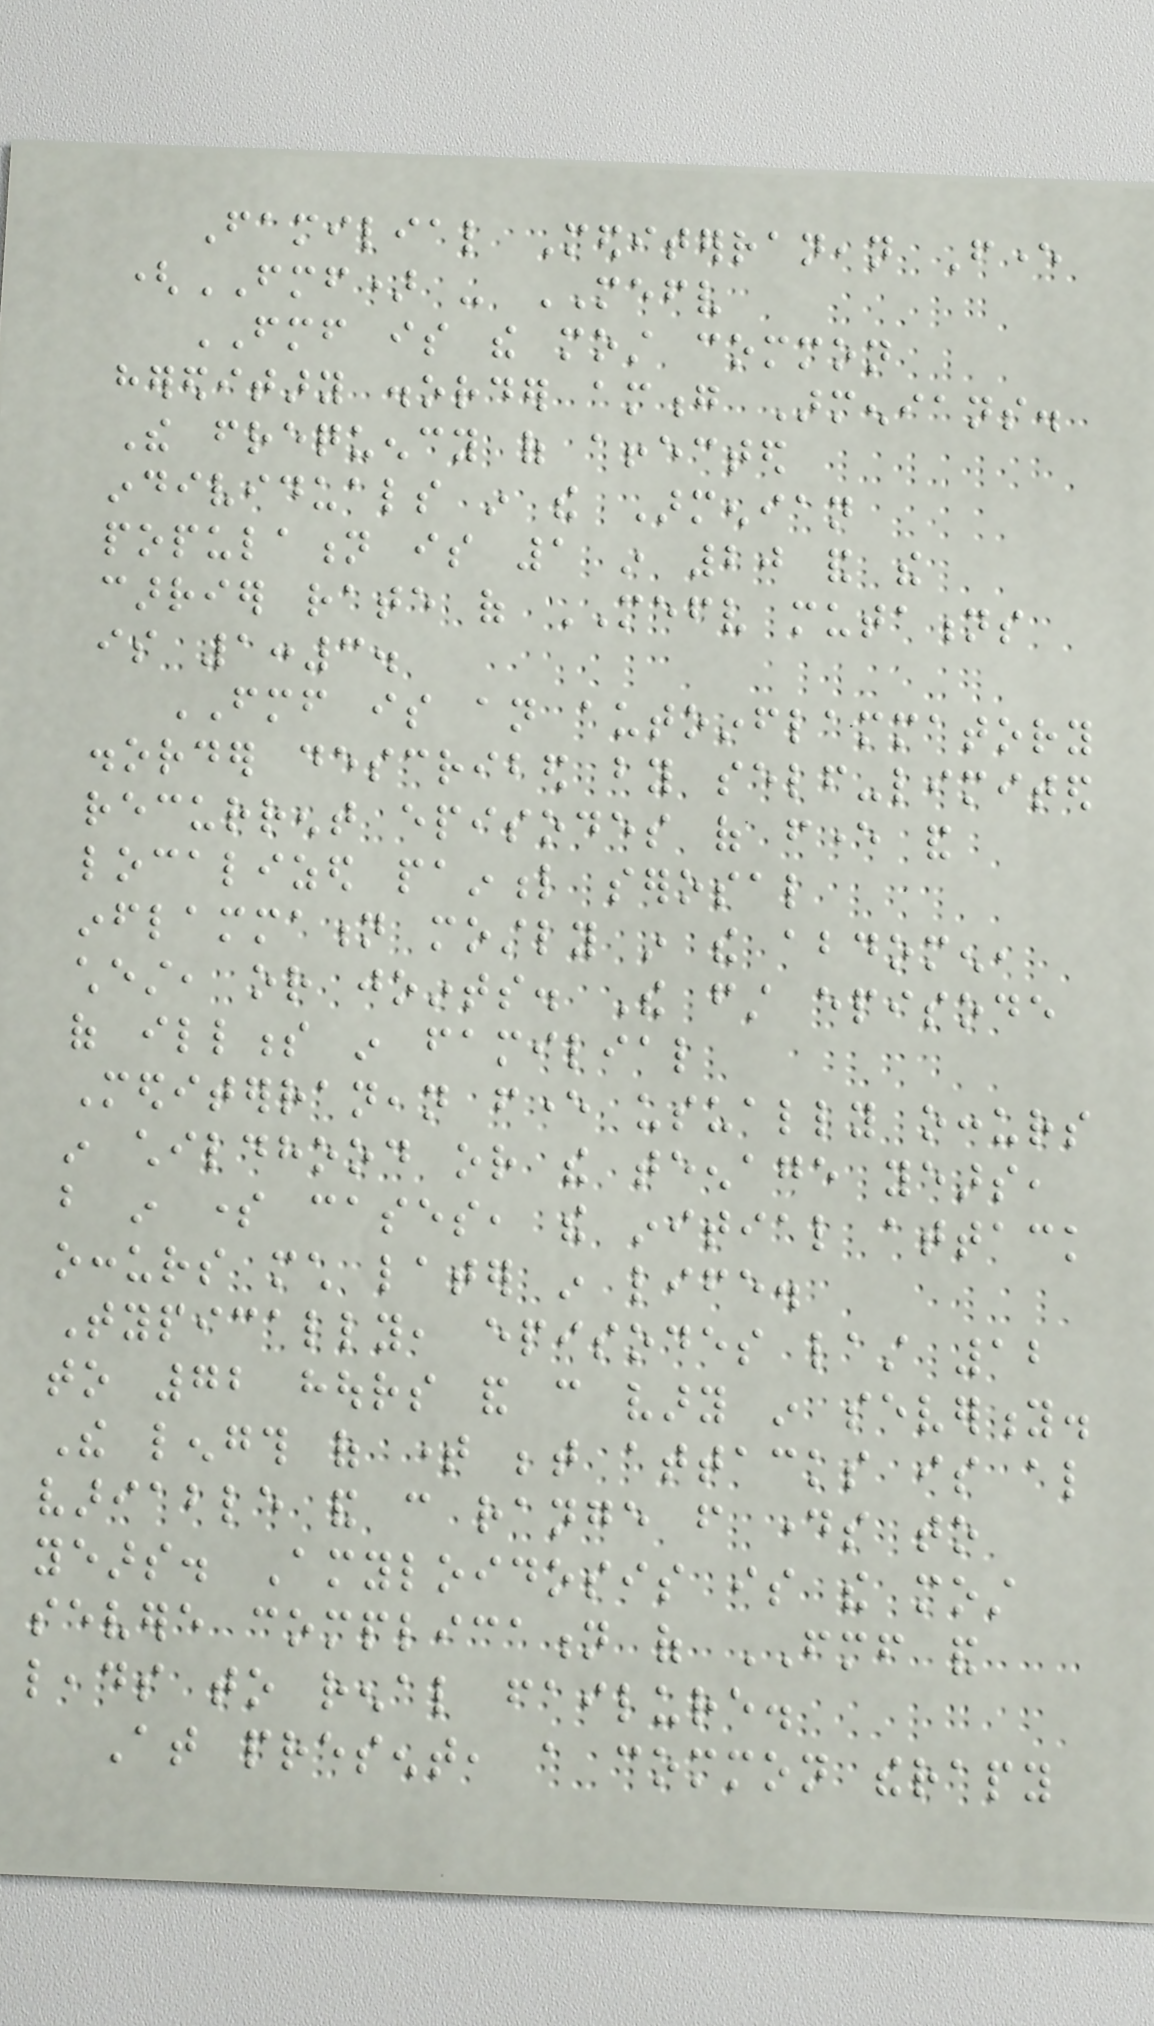Familial Mediterranean Fever
(FMF) - MEFV
FMF is the most common
hereditary disorder among Armenians.
The frequency of affected
individuals in the Armenian
population is 1 in 20 and the
carrier rate of MEFV mutations
is 1:3.
FMF is an autoinflammatory
disorder described by self-limited
recurrent episodes of fever and
localized painful serosal
inflammation mostly in the abdomen,
chest, or joints. The first episode
of illness in familial
Mediterranean fever usually occurs
in childhood or the teenage years,
but in some cases, the initial attack
occurs much later in life.
Typically, episodes last 12
to 72 hours and can vary in severity.
The length of time between attacks is also
variable and can range from days to
years. Amyloidosis is the most
severe complication of FMF and
leads to renal failure.
At present, a common therapy
